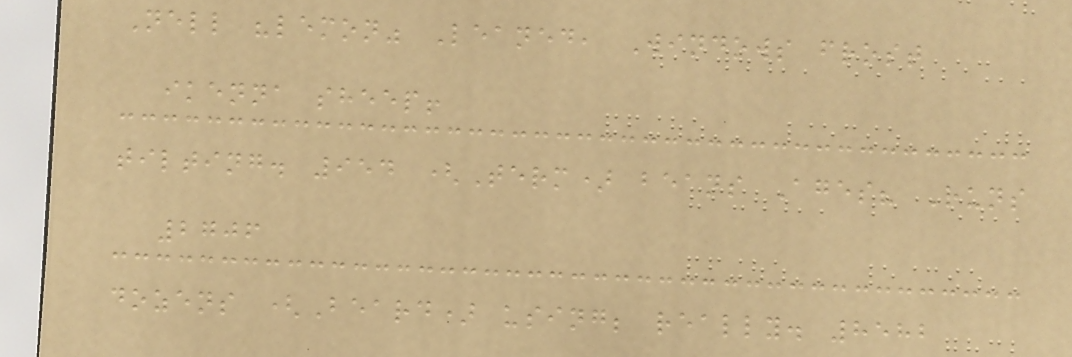Nell "lemon" Leaned, Windows frost
ikenna sheep!
tilting. 954 (Term) beans Ages? Runs
2706
dozens (Beard) using; really. 8582
